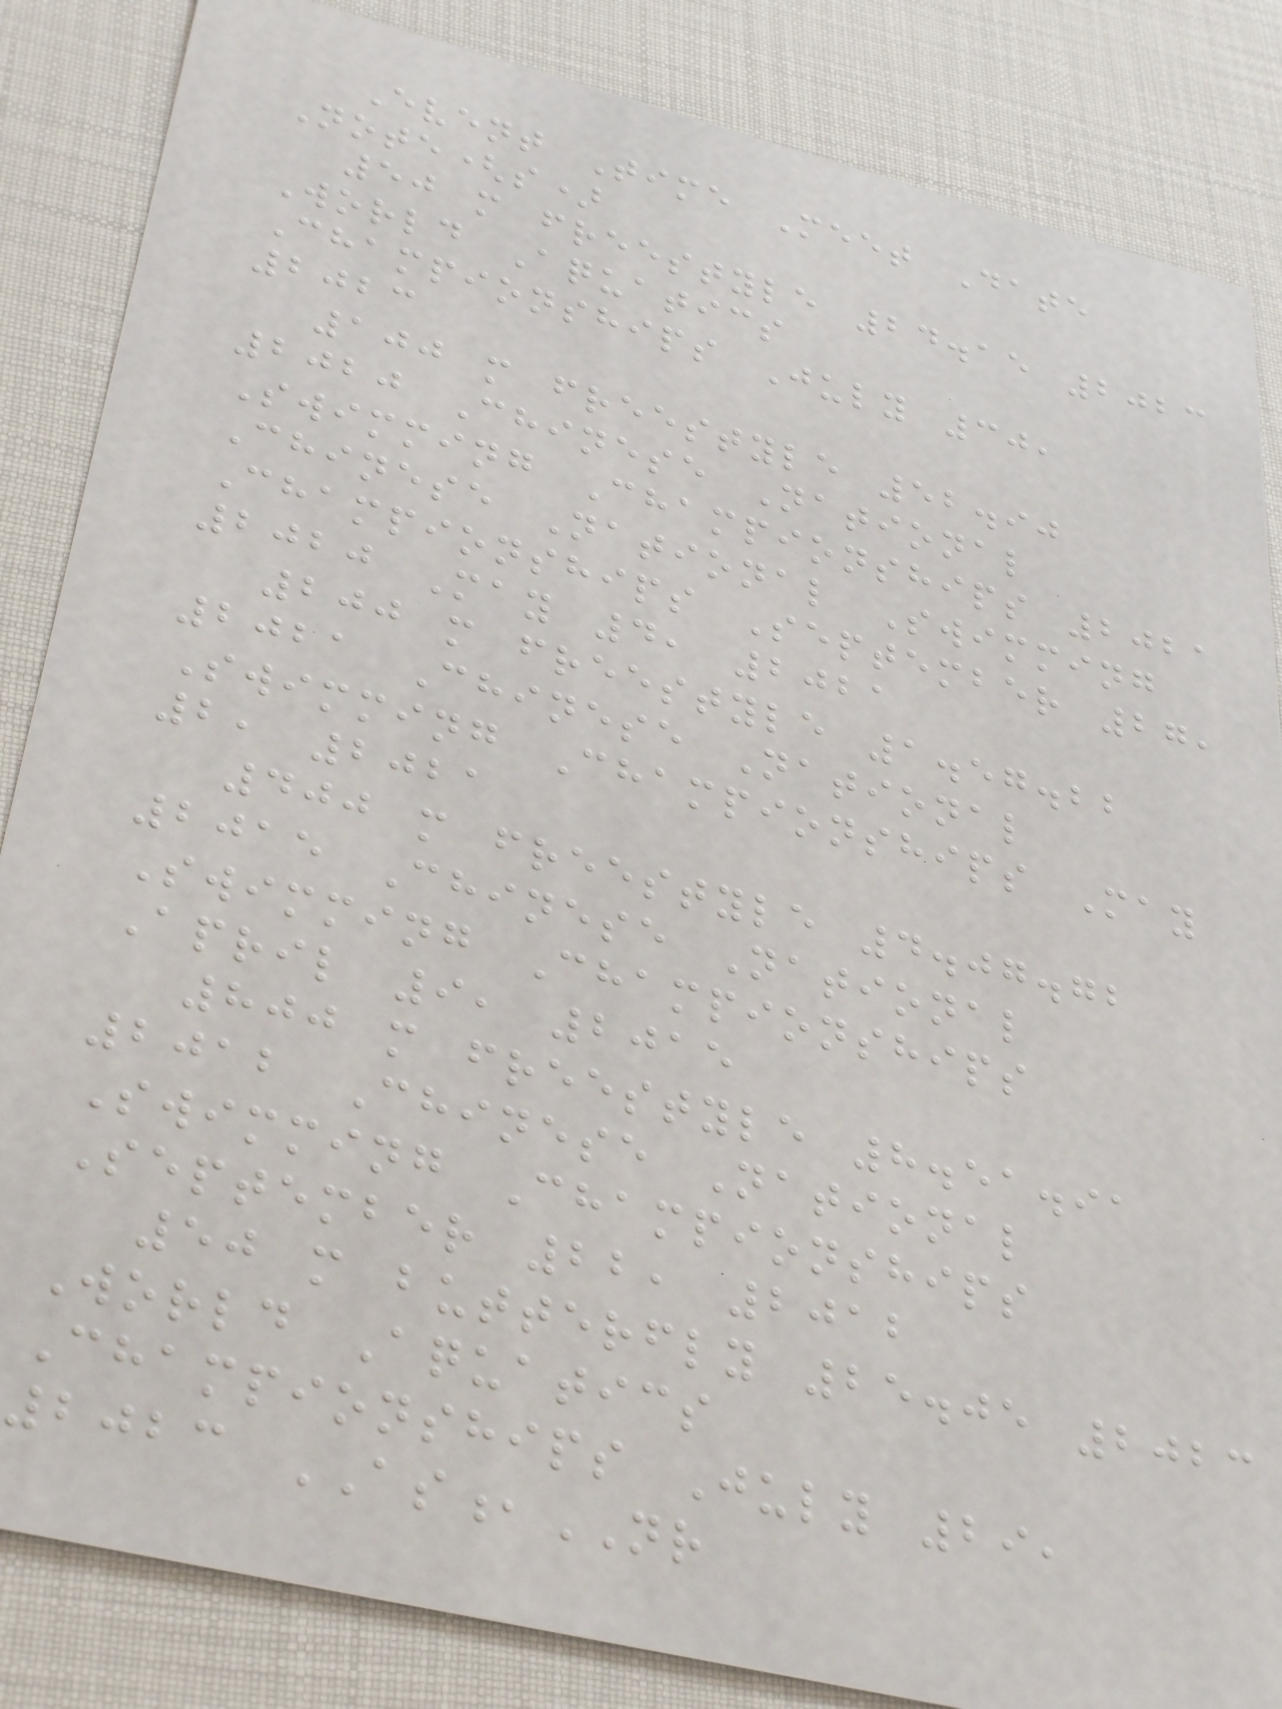Event Time Meet Date
Note(s)
50 m freestyle 24.15 2023
World Aquatics
Championships July 30,
2023
100 m freestyle 52.90
2020 Chinese National
Swimming Championships 2021
Chinese National Swimming
Championships September 27,
2020 May 4, 2021
200 m freestyle 1.57.22
2021 Chinese National
Swimming Championships May
2, 2021
400 m freestyle 4.07.72
2015 Chinese National
Swimming Championships
April 9, 2015
800 m freestyle 8.51.91
2012 Chinese National
Swimming Championships
September 22, 2012
50 m butterfly 25.05 2023
World Aquatics
Championships July 29,
2023 AS,NR
